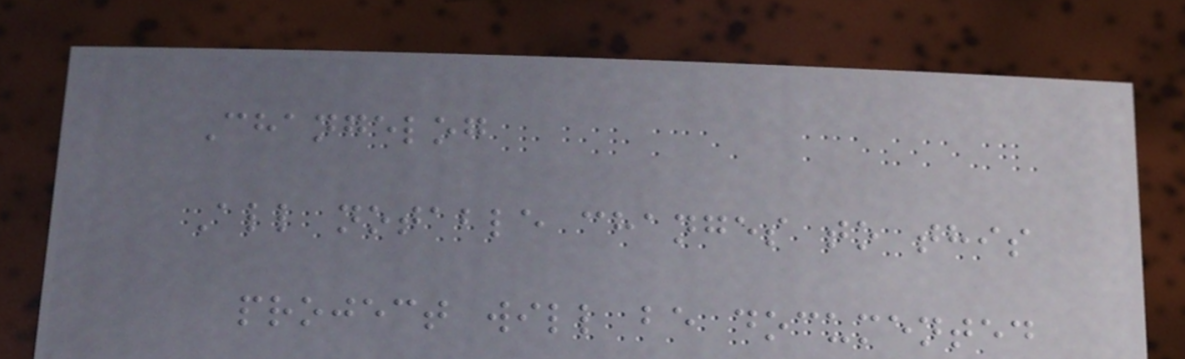Changelog
All notable changes to this
project will be documented
